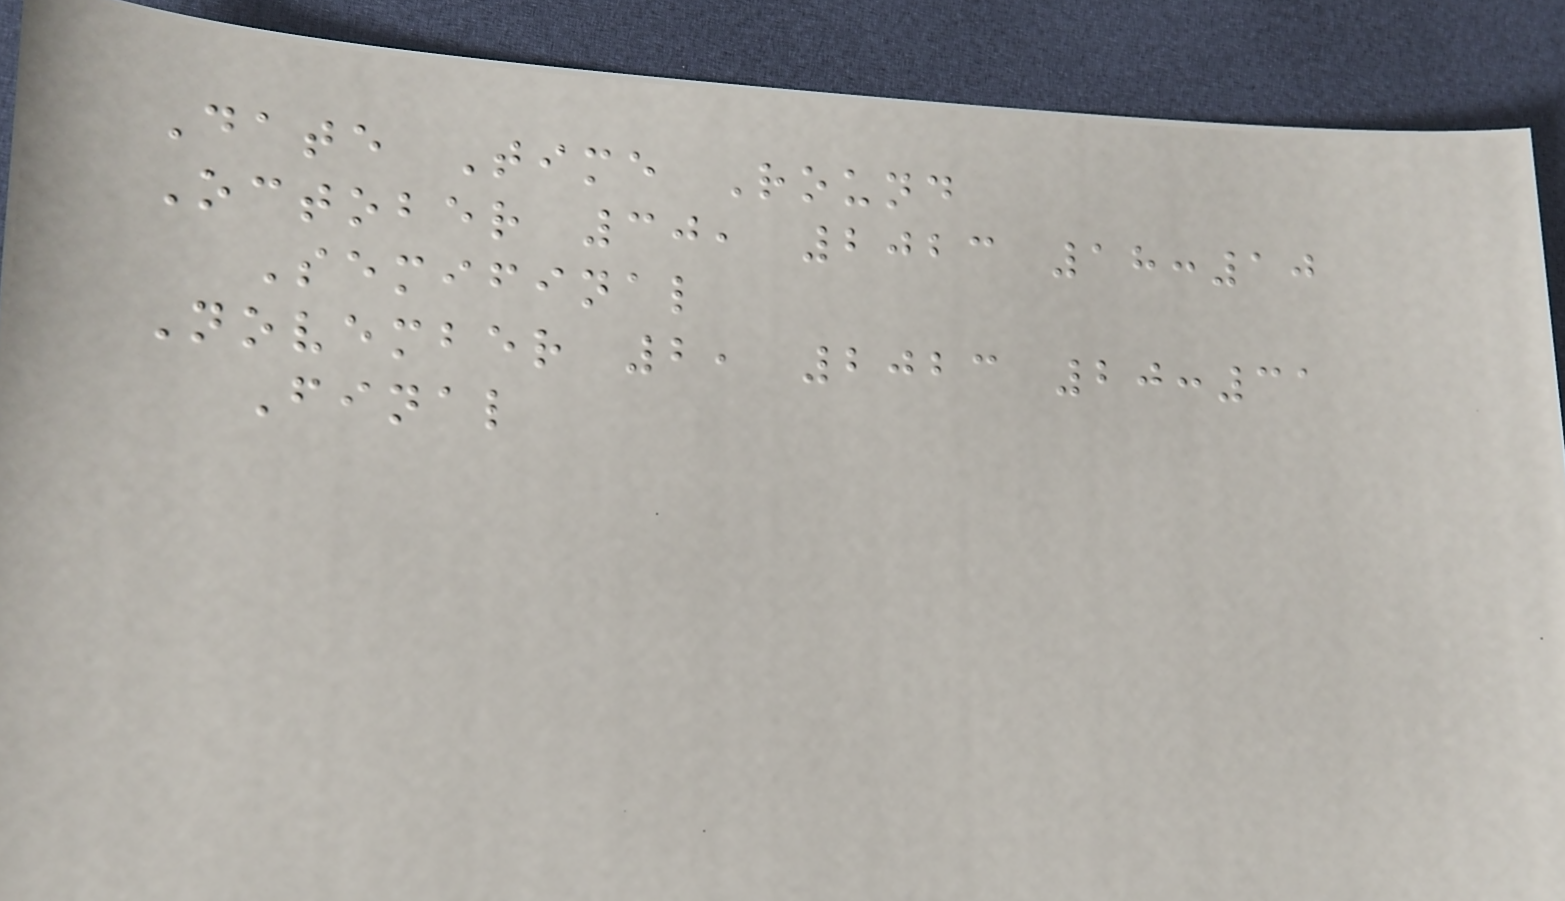Date Time Round
October 30, 2023 18:10
Semifinal
November 2, 2023 20:31
Final
